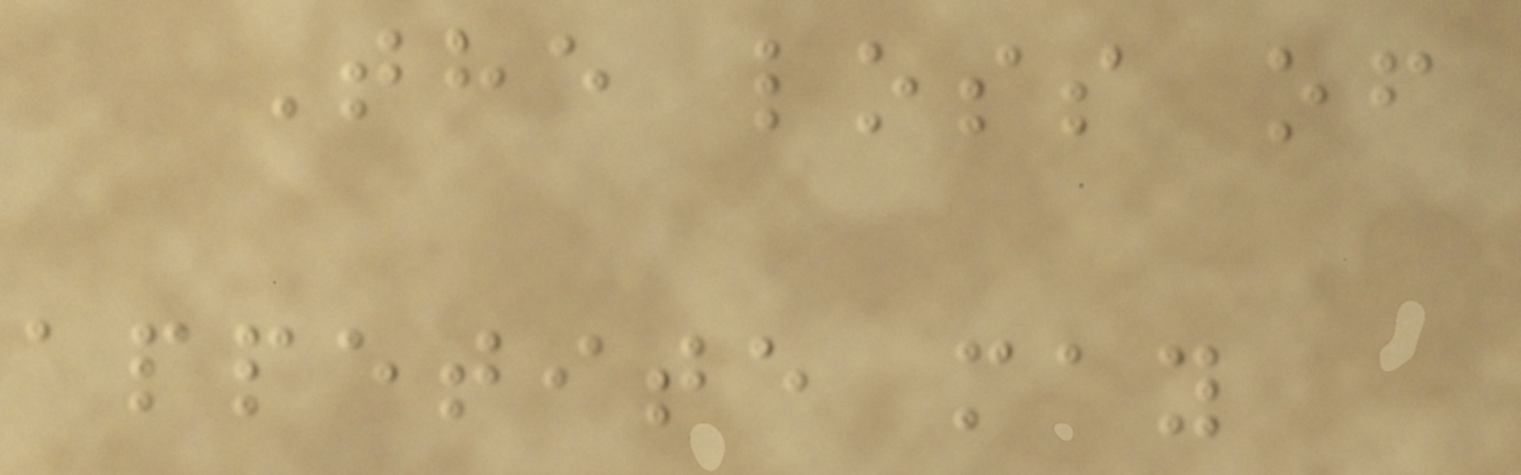The loss of
appetite may
